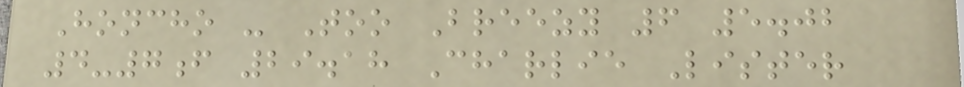Honcho - Too Breezy 6 5.02
4-7f 29.18 Charlie Lister
